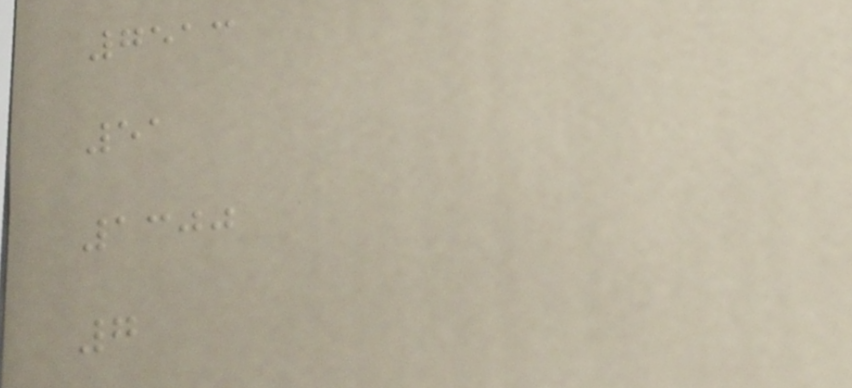7513
51
1300
7
